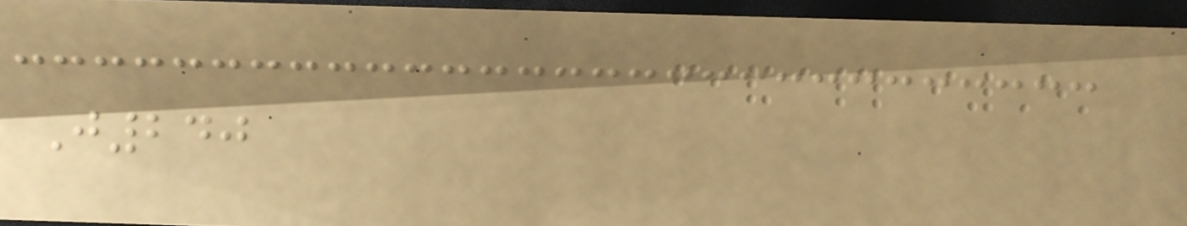J240
